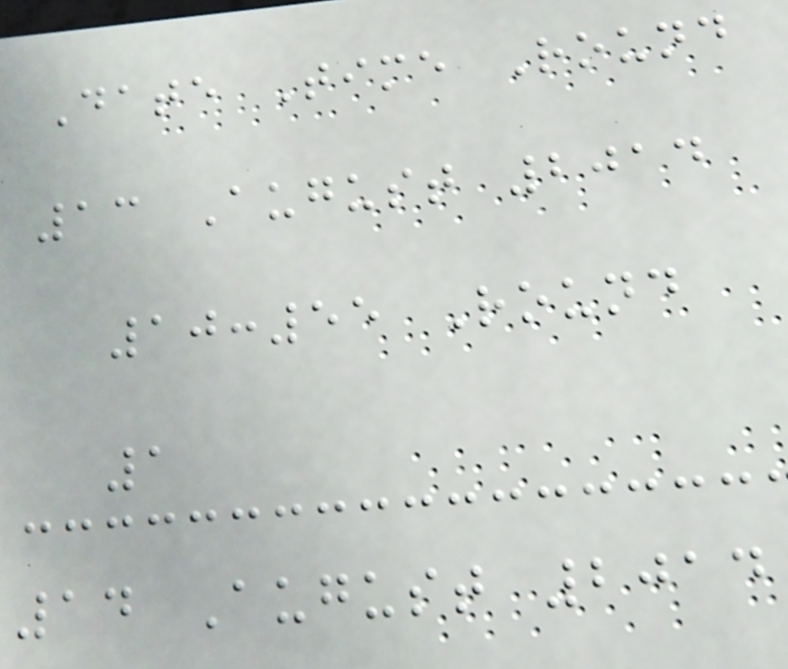Date Time Round
13 August 2014
10:55 Round
1
14 August 2014
